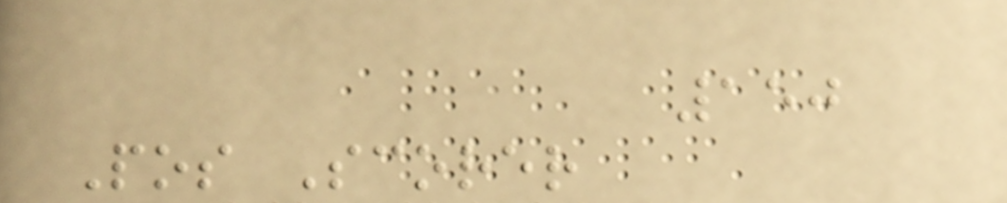150
Pos Scorer
